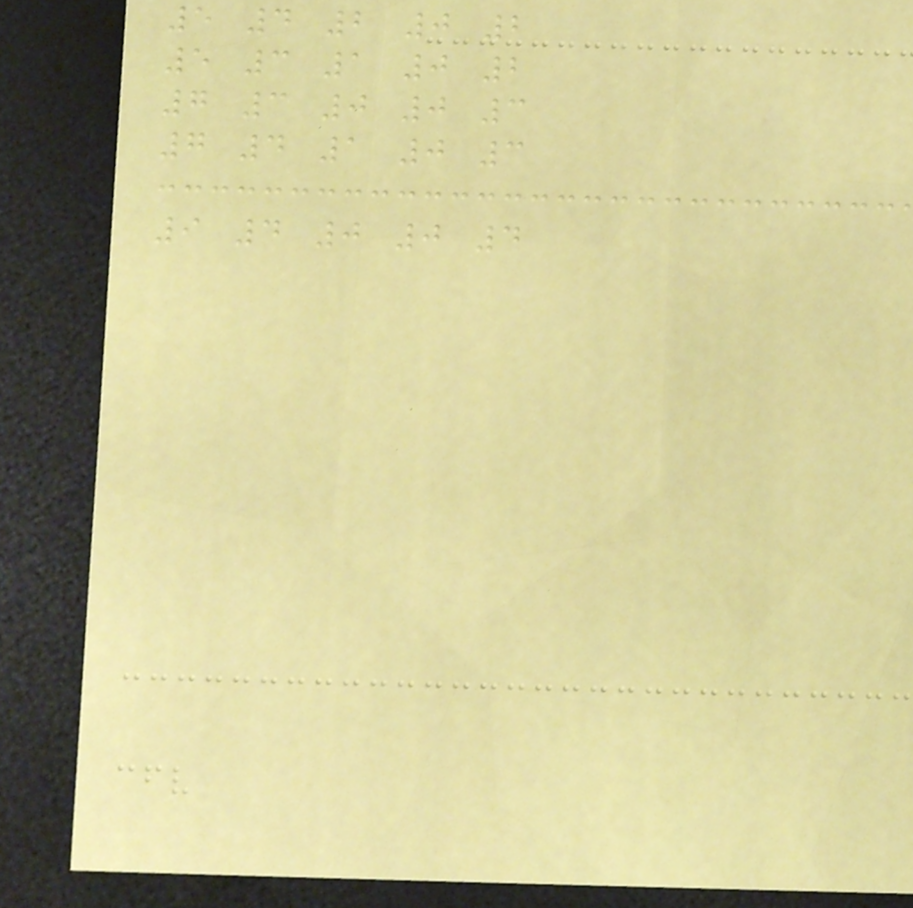5 4 2 0 2
5 3 1 0 2
7 3 0 0 3
7 4 1 0 3
9 4 0 0 4
